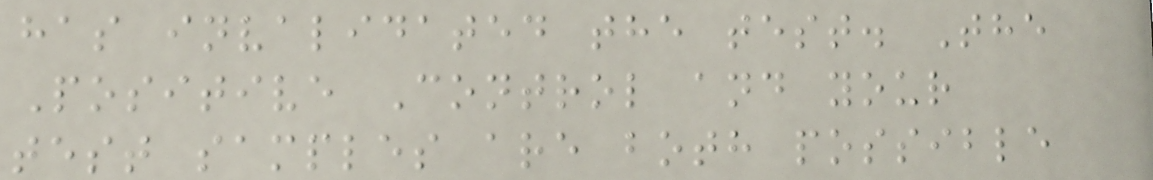has invalidated the test. The
Positive Control and your
test samples are both possible
